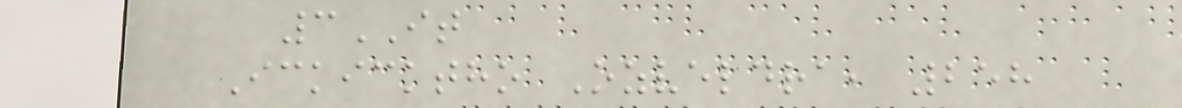3IT
Ickicktho Ozveldra, 258
